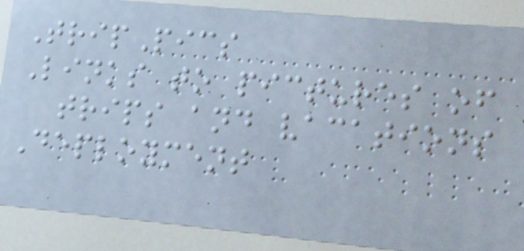TripPics
Links to pictures of
trips and vacations
Deployment
